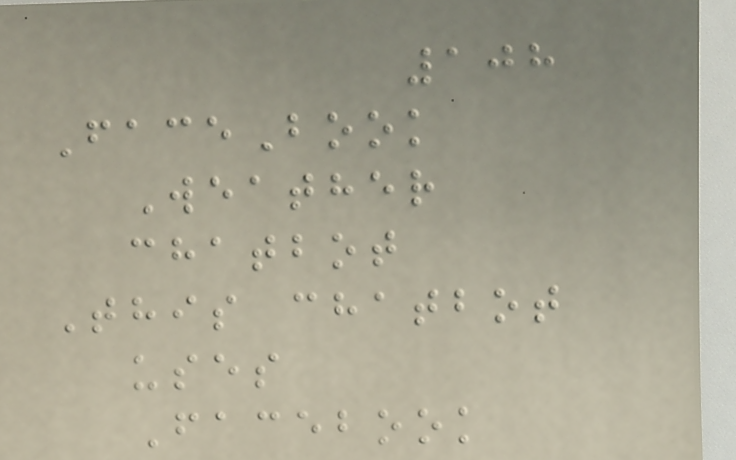108
FaceBook
Weather
chatbot
This chatbot
uses
Facebook
